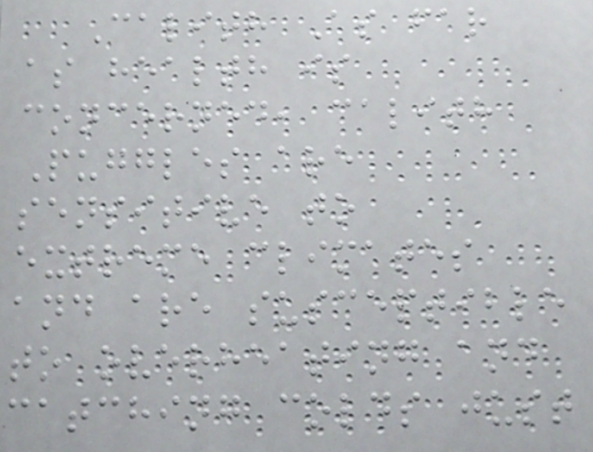Calith As far
as health is
concerned, calith
Puggles are
sensitive to
extreme climates
and are susceptible
to overheating and
catching colds just
